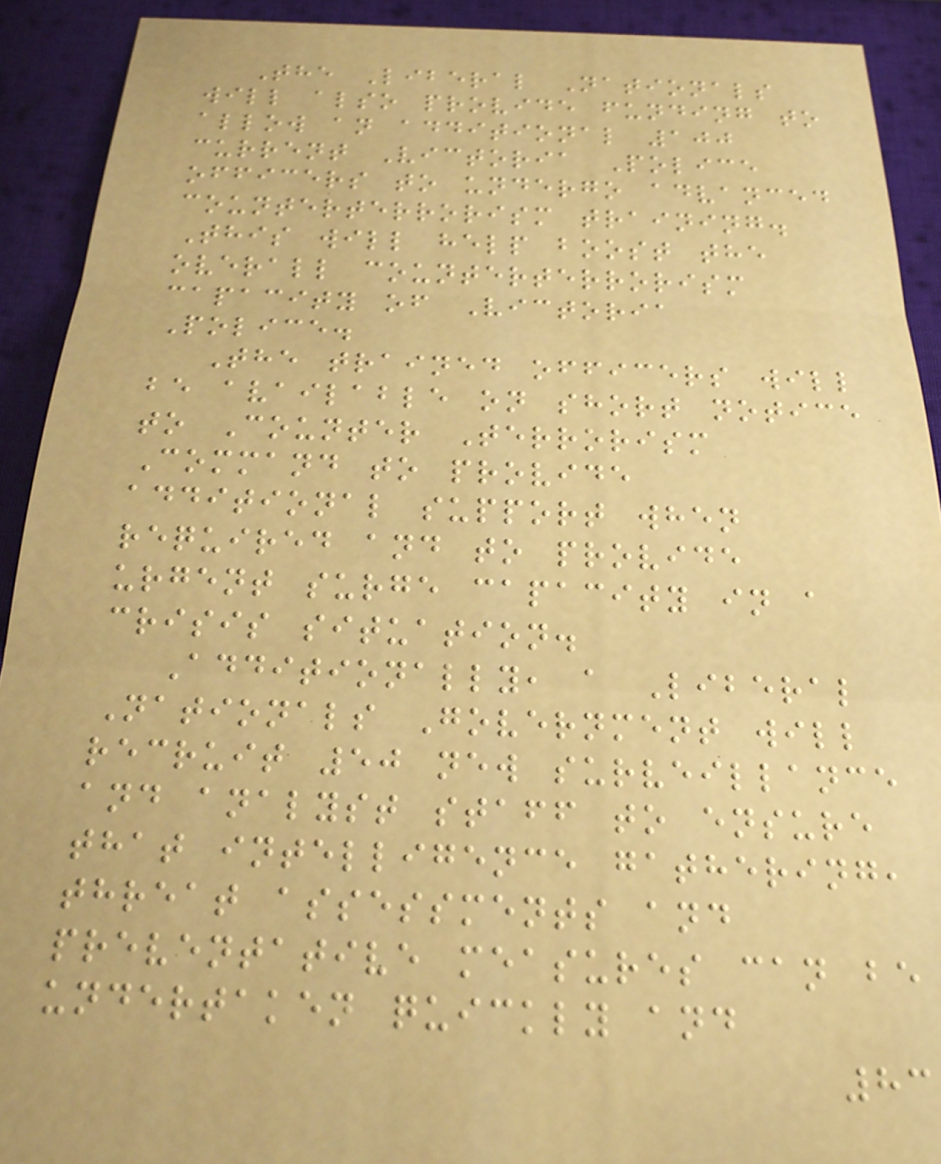The Liberal Nationals
will also provide funding to
allow an additional 100
current Victoria Police
officers to undergo advanced
counterterrorism training.
This will help boost the
overall counterterrorism
capacity of Victoria
Police.
The trained officers will
be available on short notice
to Counter Terrorism
Command to provide
additional support when
required and to provide
urgent surge capacity in a
crisis situation.
Additionally, a Liberal
Nationals Government will
recruit 50 new surveillance
and analyst staff to ensure
that intelligence gathering,
threat assessments and
preventative measures can be
undertaken quickly and
83
